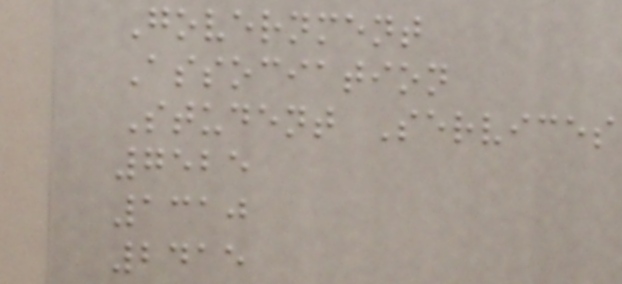Government
Association
Student Services
7525
1310
2415
